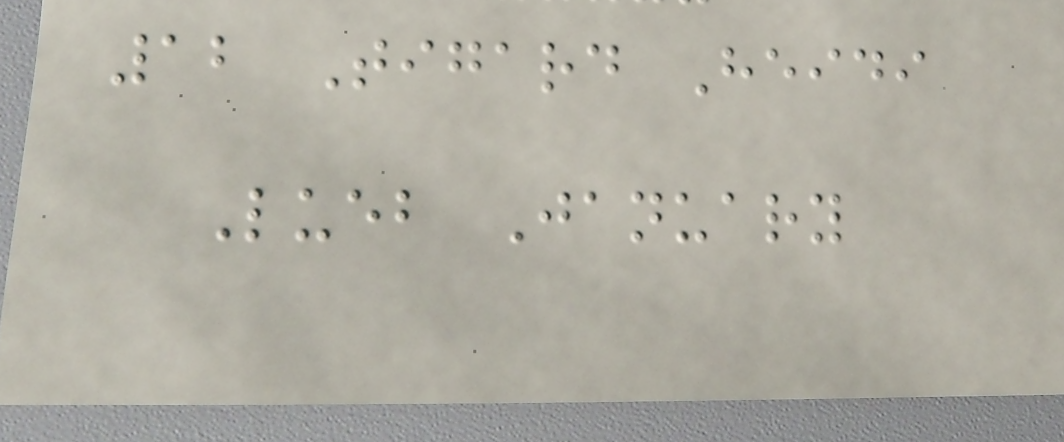12 Tigard Heidi
Lueb January
